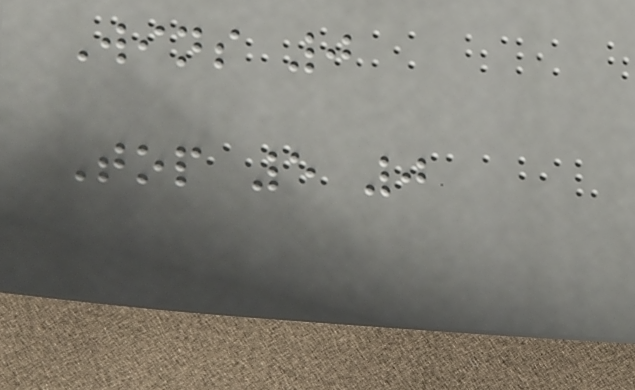Wins 0
Top 5 0
